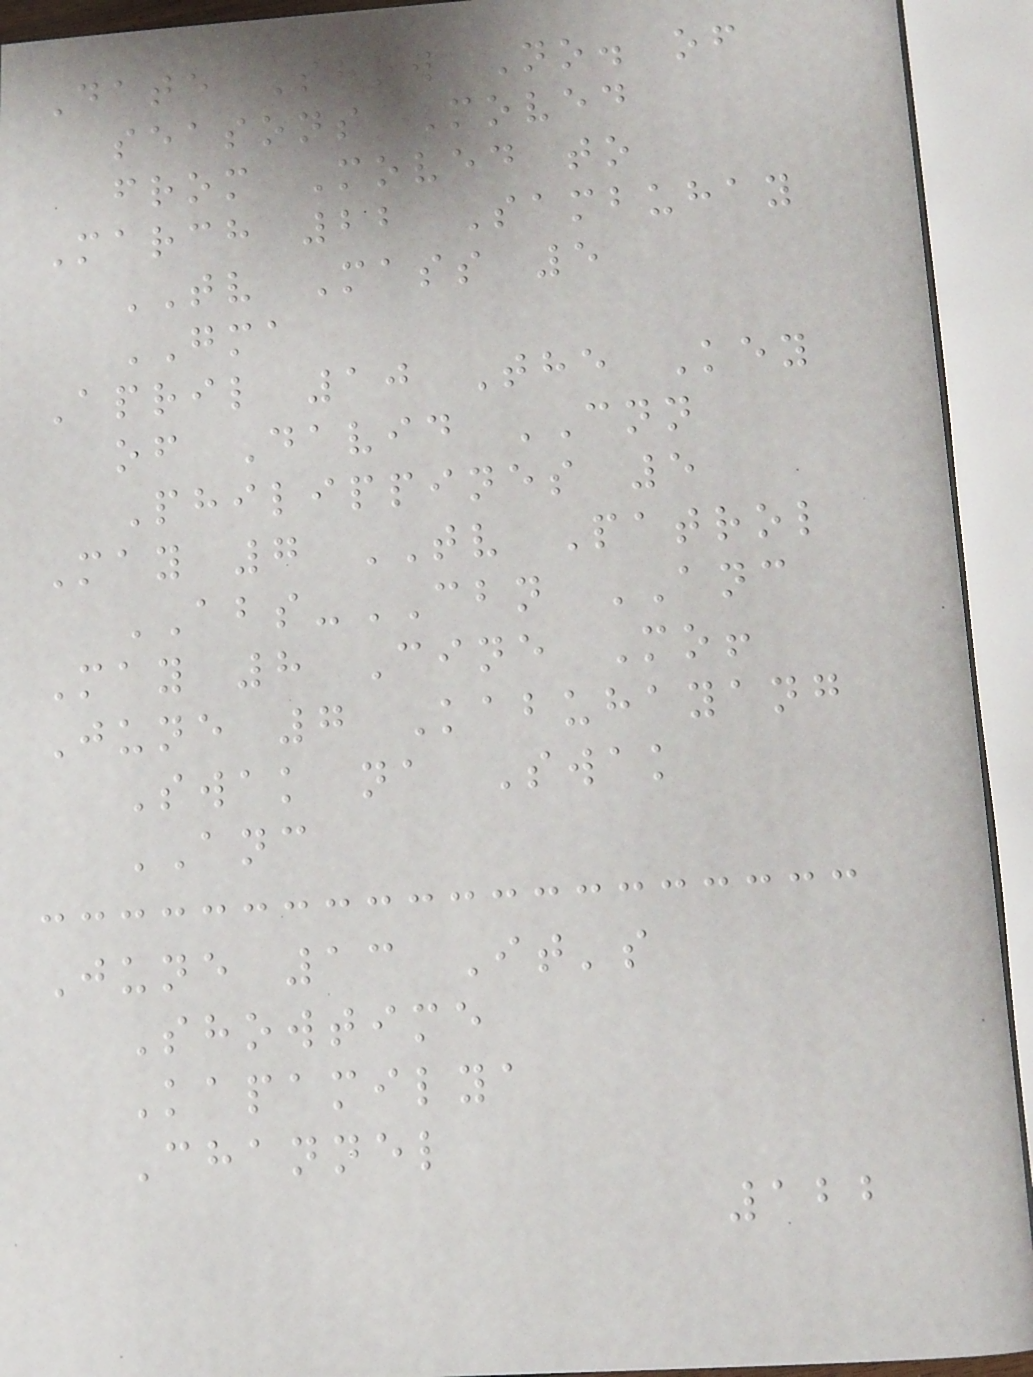Date Show No. of
seasons Moved
from Moved to
March 22 Sambuhay
TV Mass 5
GMA
April 10 The Key
of David CNN
Philippines 5
May 7 TV Patrol
ABS-CBN ANC
May 8 Cine Mo!
June 7 Kabuhayang
Swak na Swak
ANC
June 13 It's
Showtime
Kapamilya
Channel
122
